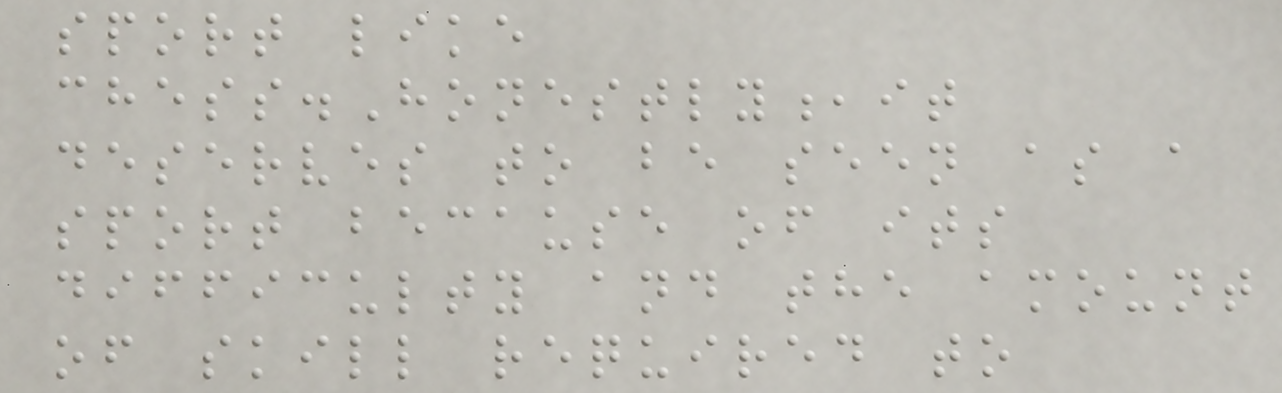sport like
chess.Honestly,it
deserves to be seen as a
sport because of its
difficulty and the amount
of skill required to
